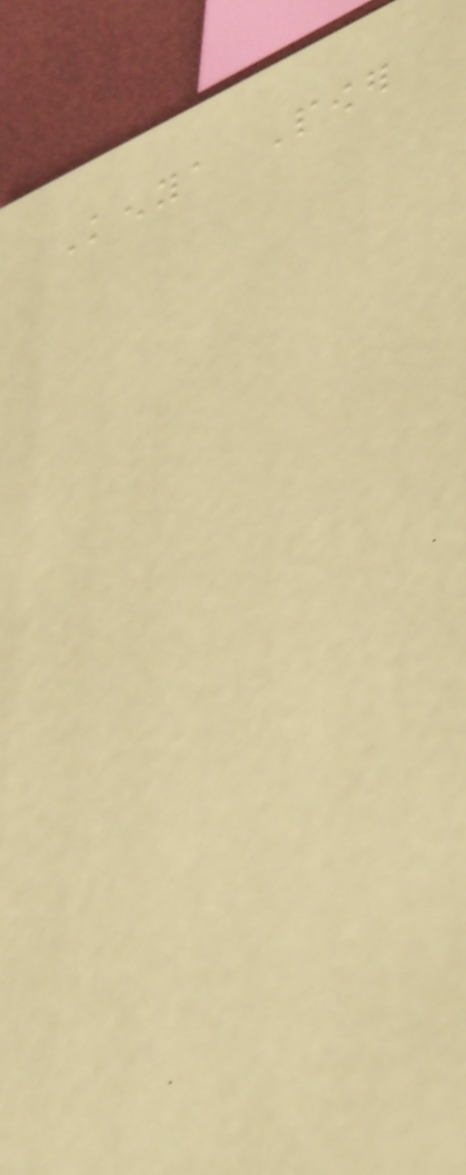Kenya Power
